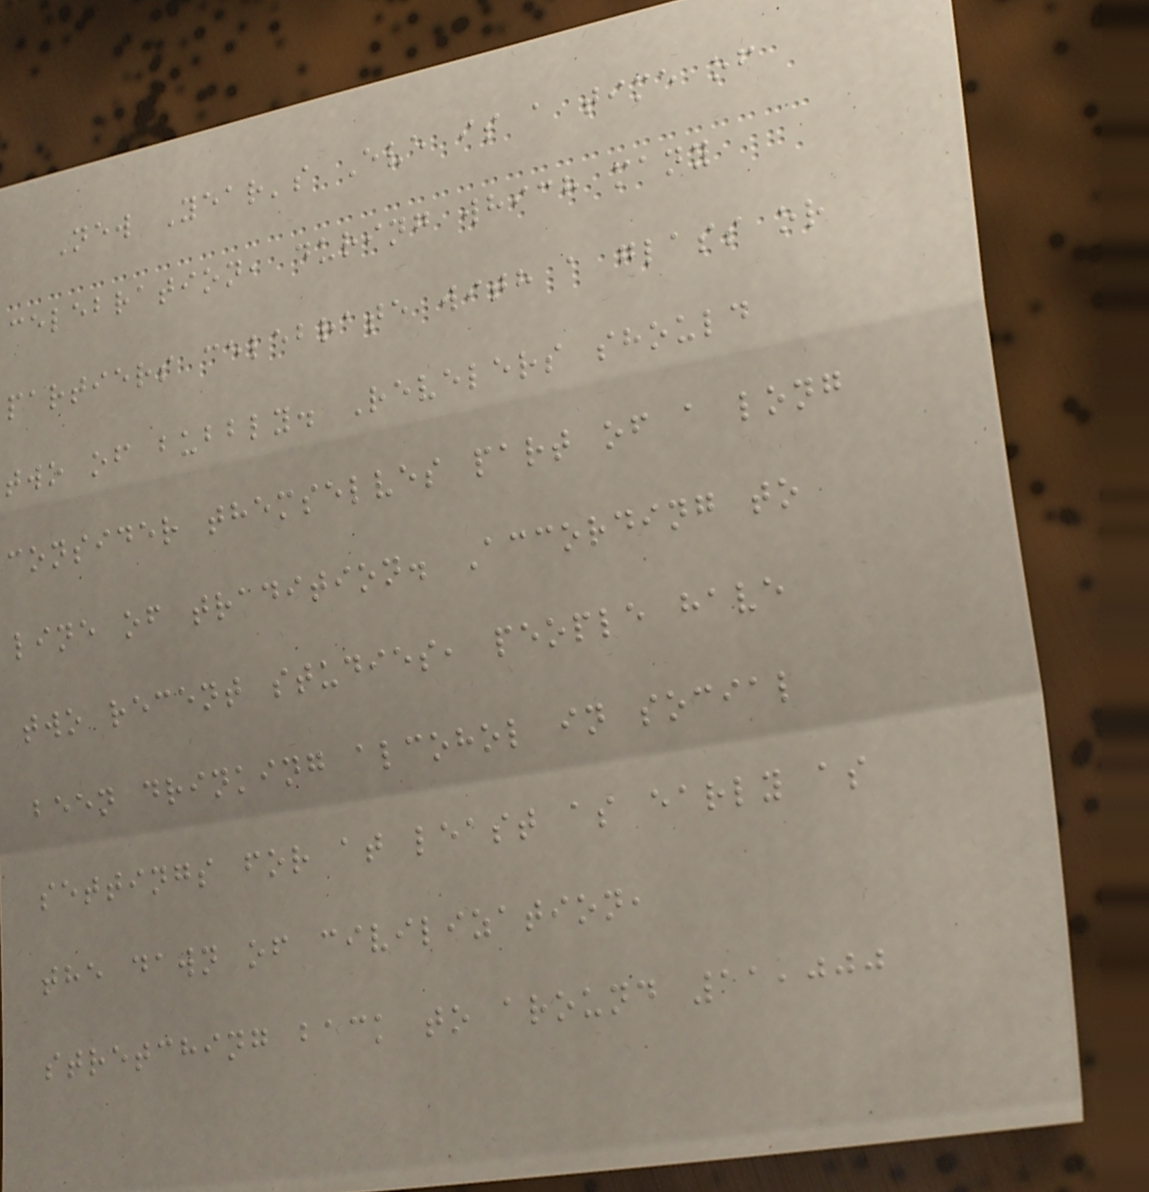New Year's Eve is a time of
celebration, during which many
partiers celebrate with a glass or
two of bubbly. Revelers should
consider themselves part of a long
line of tradition. According to
two recent studies, people have
been drinking alcohol in social
settings for at least as early as
the dawn of civilization,
stretching back to around 11,000
